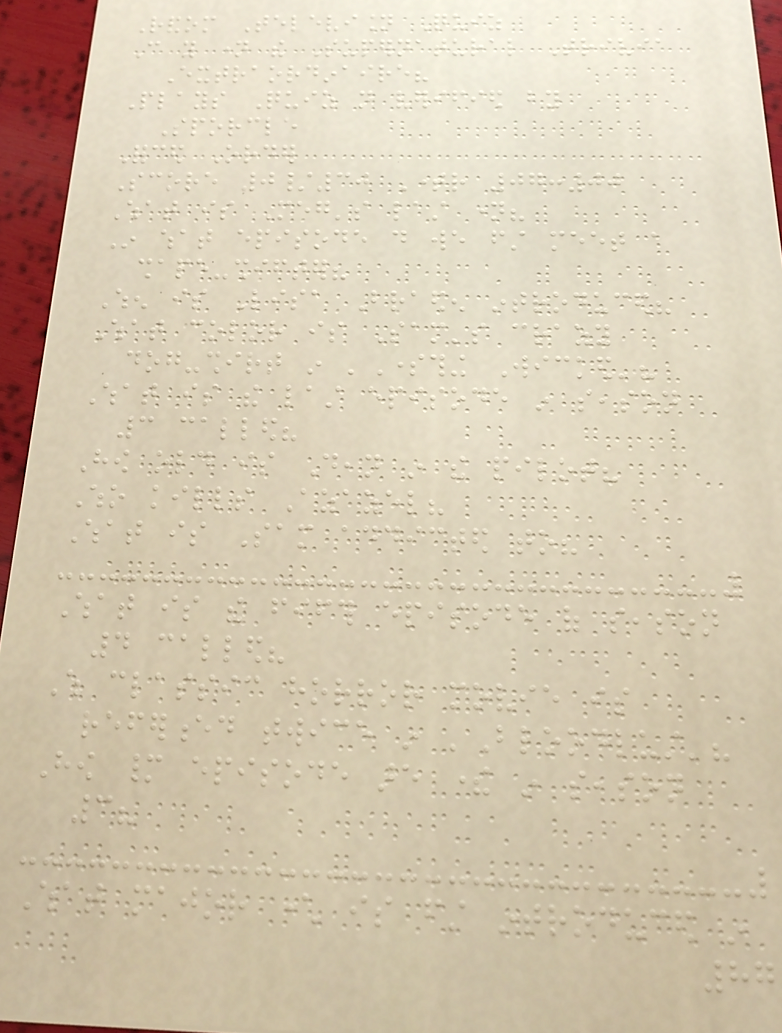Random Television Quiz
Can you name the Supernatural Trivia
Extraordinaire?
Plays Quiz not verified by
Sporcle
Forced Order
Score 0/30 Timer 07:00
What is Meg's last name?
In what episode do we first meet a
shape-shifter?
When is Lisa Braeden introduced?
What color is Sam's crazy
dog-shirt in 'Something Wicked'?
What is the last episode in season
3 called?
How old is Dean in the pilot?
Who kills Azazel?
What is Sam addicted to?
What is the fifth episode of season
4 called?
Which classic horror movie is
referenced twice in 'Bloodlust'?
How many episode are there in season
3?
What major character is first introduced in
87
